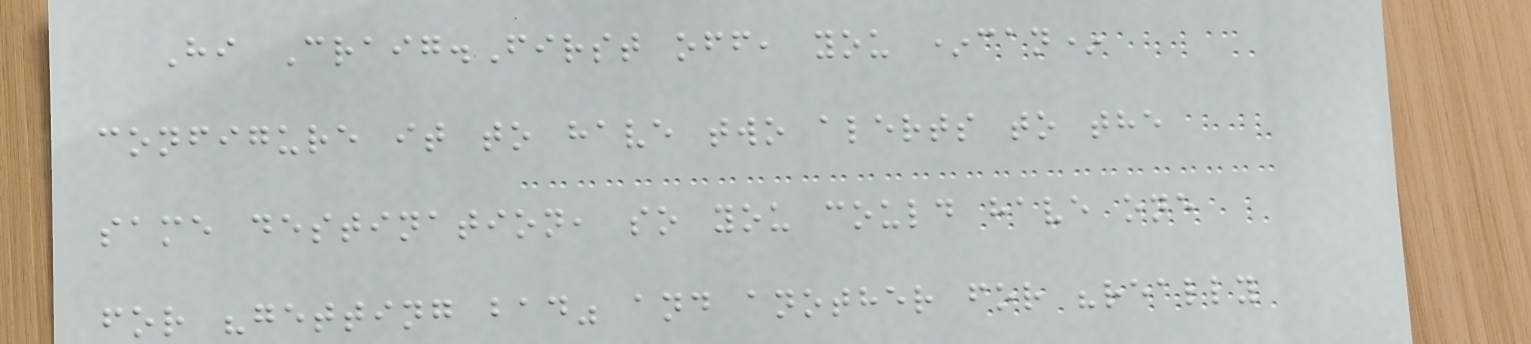Hi Craig.First off, you *can*
configure it to have two alerts to the
same destination, so you could have one
for "getting bad" and another for "really
